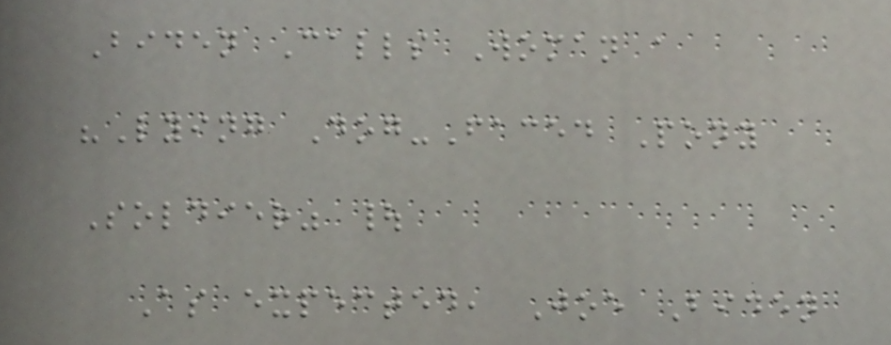Biden Calls Woman a
"Lying Dog-Faced Pony
Soldier" |
As expected, Joe Biden
